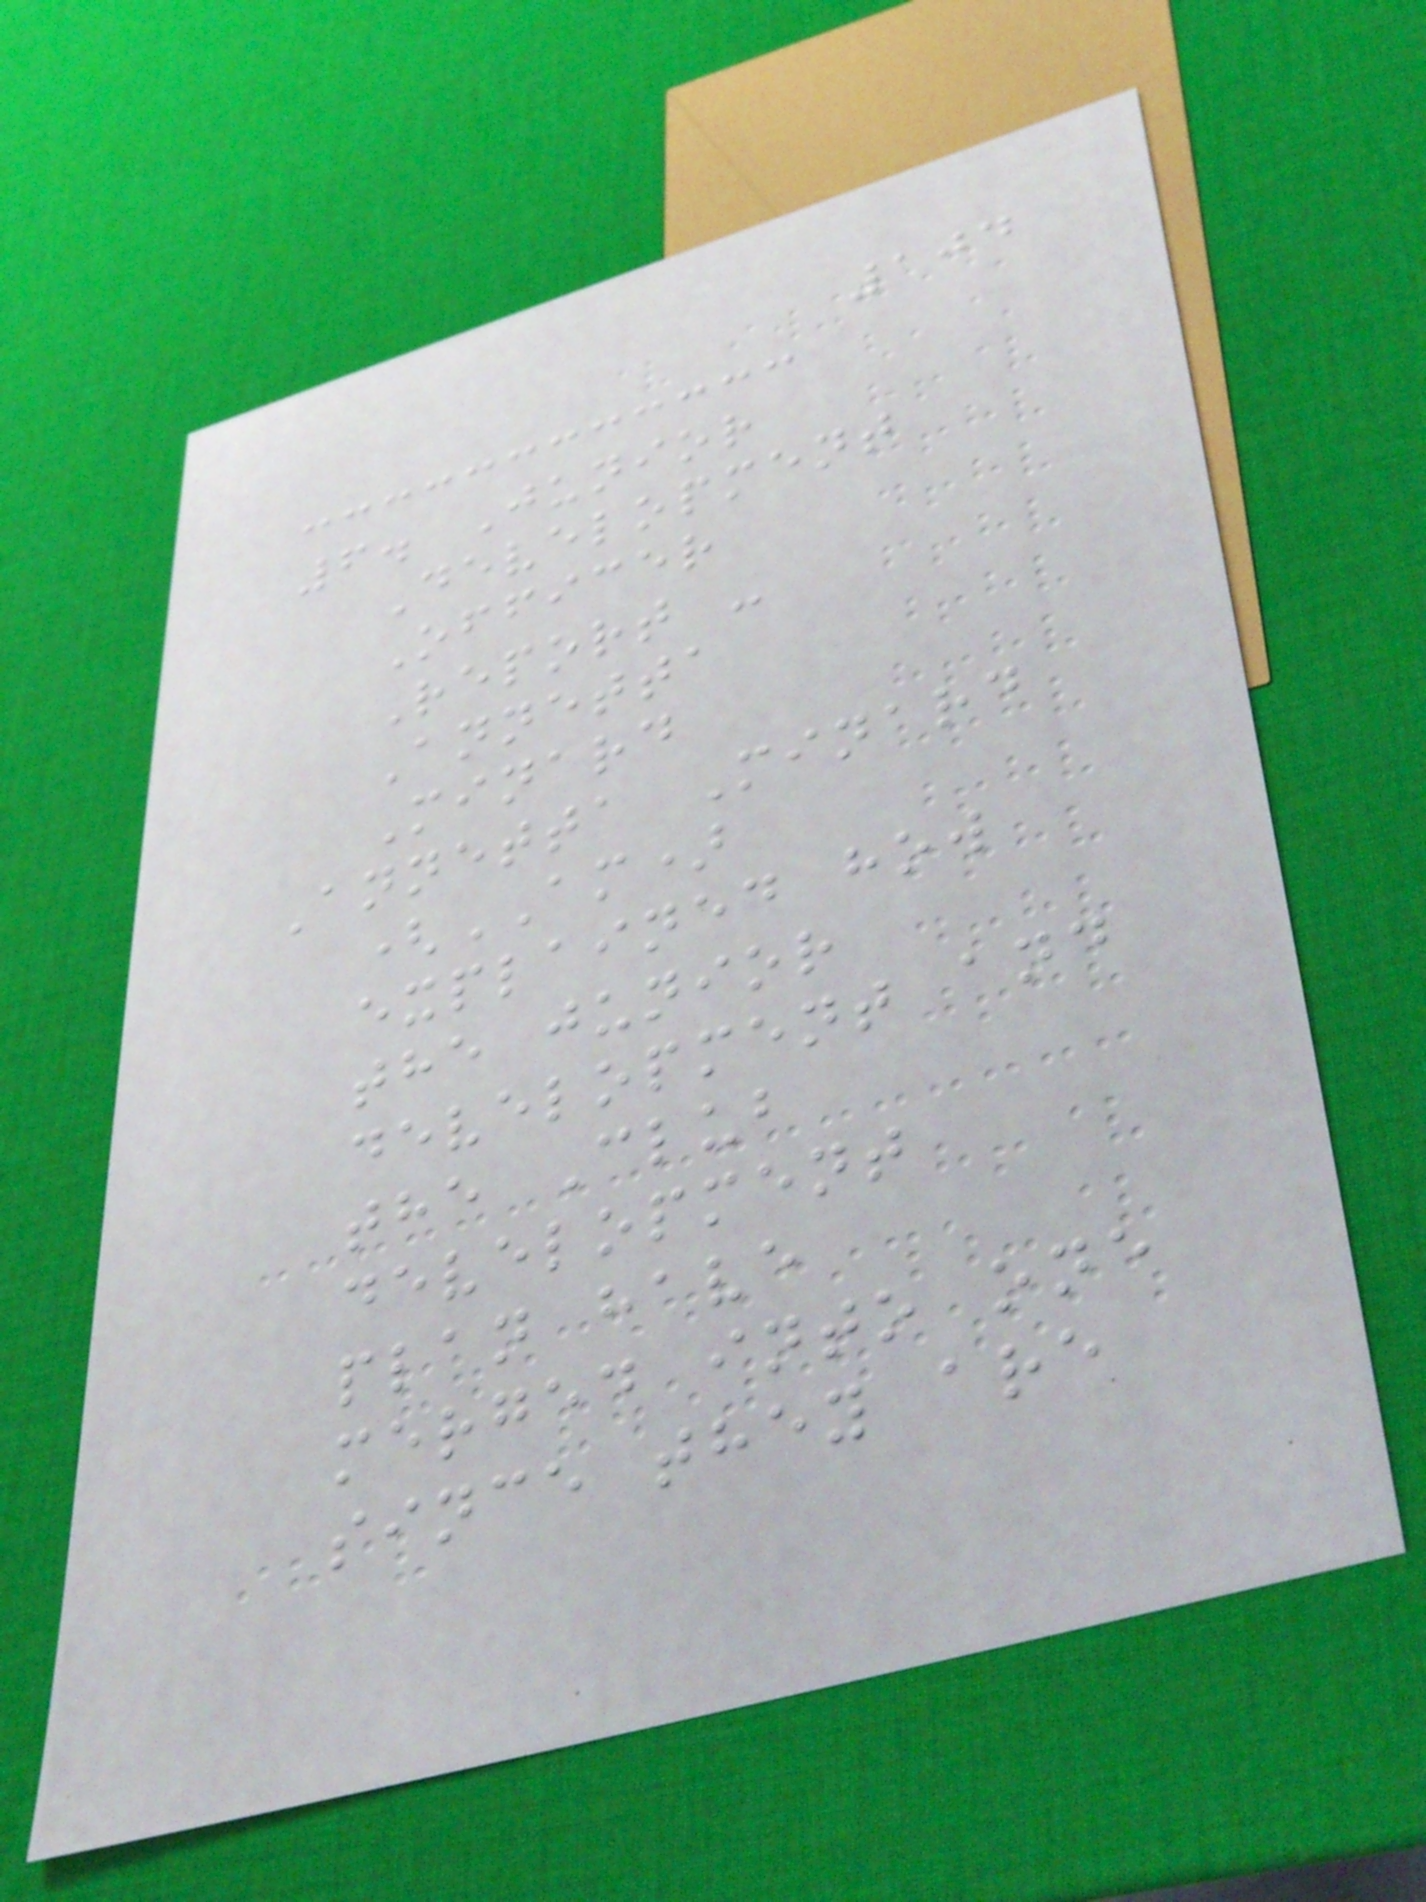104
6. Junior
Development
Officer
Report -
Annetta
Minard
Annetta Minard
(AM)
explained how
the junior
development and
the Club
development
plan have
merged into one
since they are
